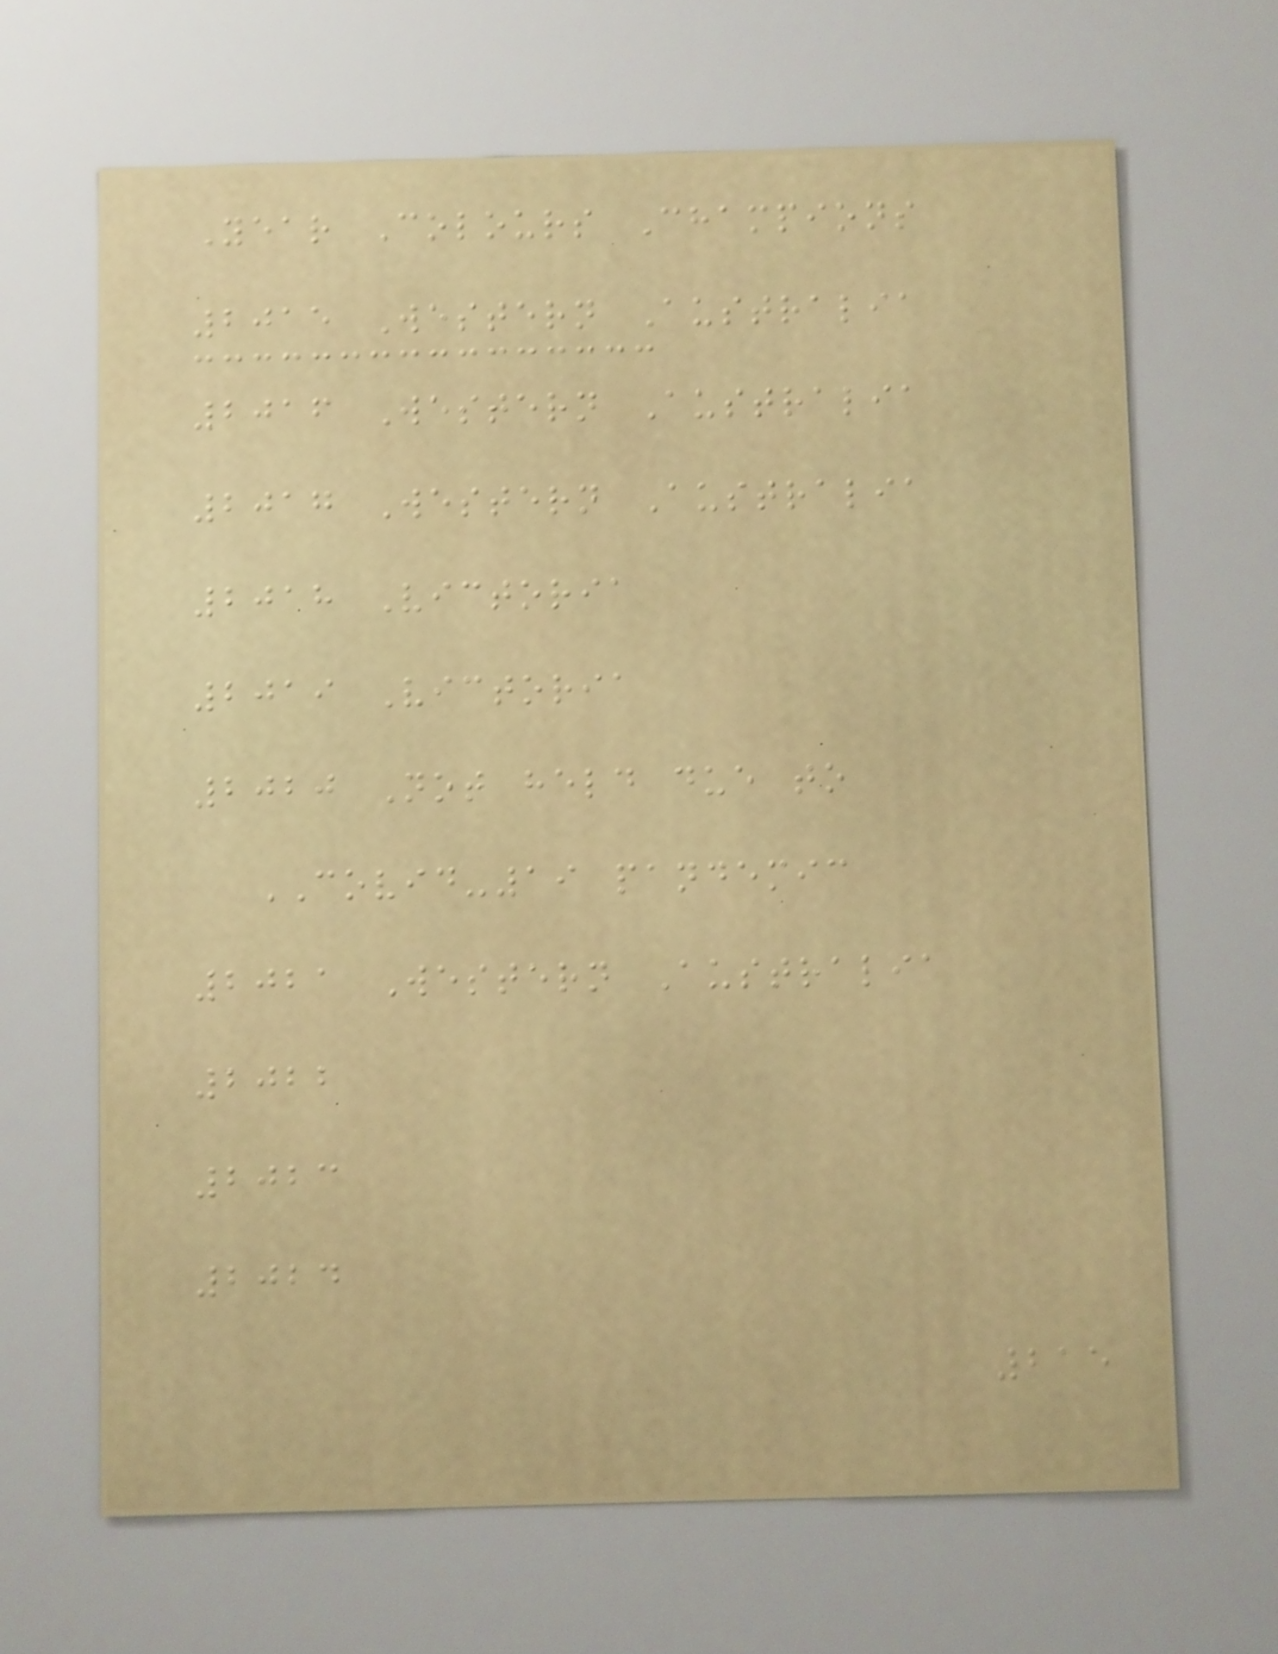Year Colours Champions
2015 Western Australia
2016 Western Australia
2017 Western Australia
2018 Victoria
2019 Victoria
2020 Not held due to
COVID-19 pandemic
2021 Western Australia
2022
2023
2024
215
